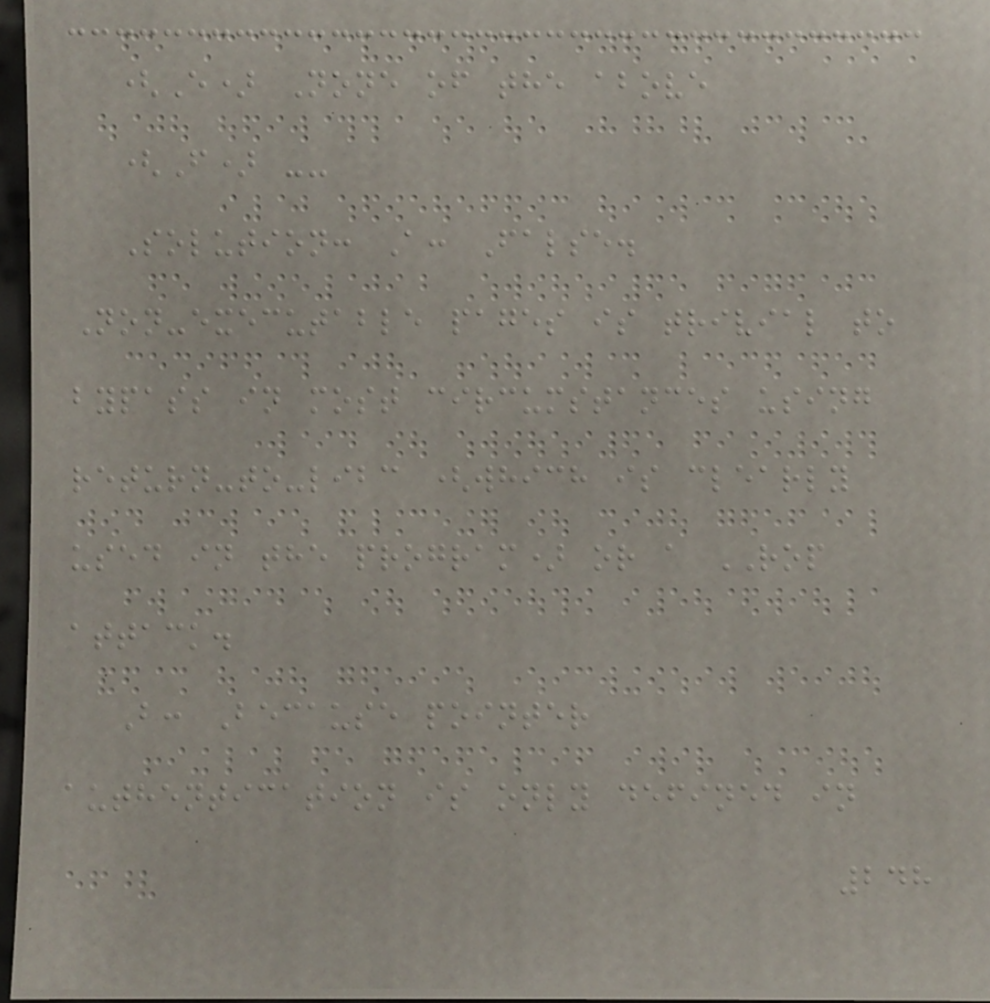(E) None of the above
(F) --
Solution: A: False.
Non-executable pages is trivial to
bypass in most circumstances using
return-to-libc (which is clearly
used in the program) or a ROP
attack.
B: Because pointer
authentication is only defined in
248
